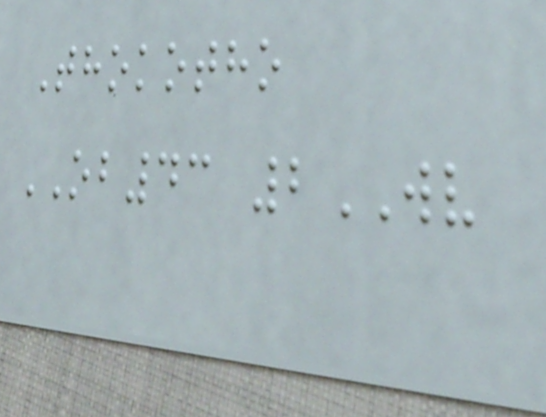Thokotho
OB43 2WV
